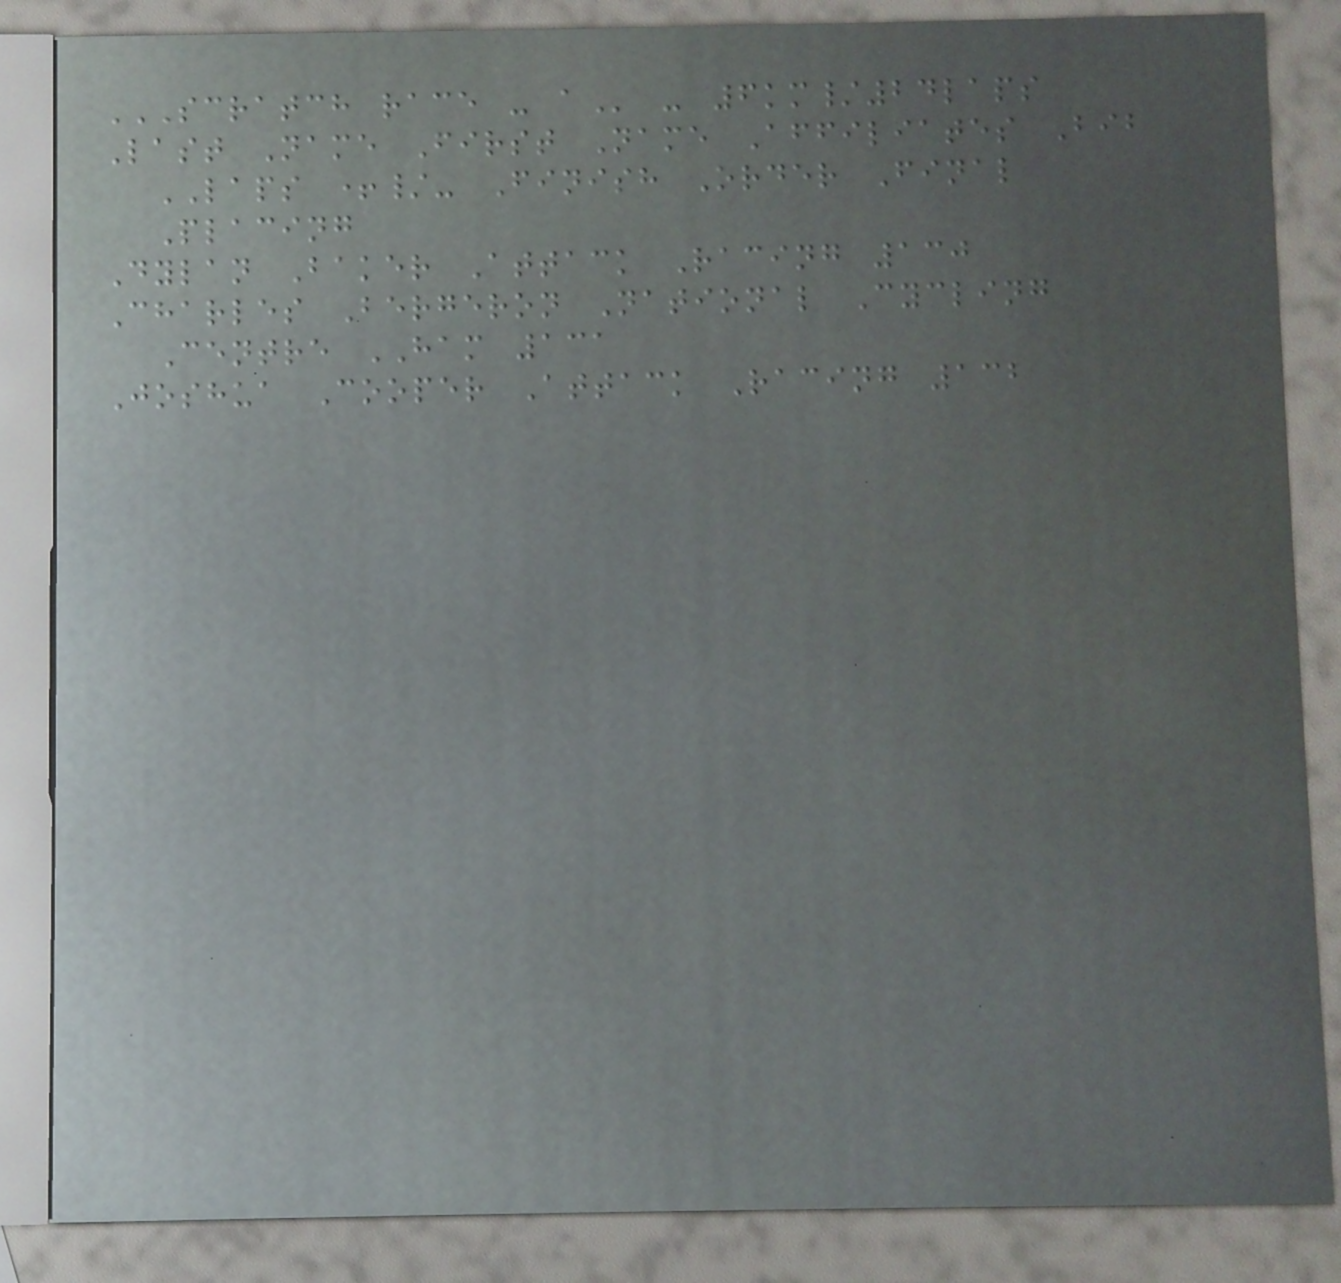SCRATCH RACE - A - 6km/24laps
Last Name First Name Affiliates Bib
LAPS +/- Finish Order Final
Placing
Dylan Baker Attack Racing 130
Charles Bergeron National Cycling
Centre HAM 131
Joshua Cooper Attack Racing 132
